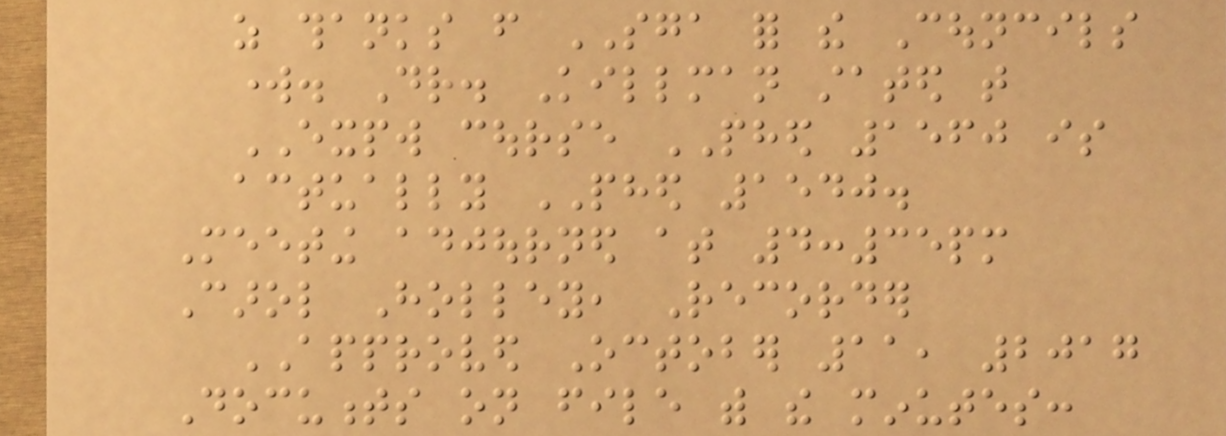as thanks from SGA for the Councils
work. Dr. Killman stated that
EXPW course PHED 1560 is
actually PHED 1540.
Meeting adjourned at 4:35pm
Carol Holley, Recorder
APPROVED October 11, 2017
Documents on file with the minutes:
